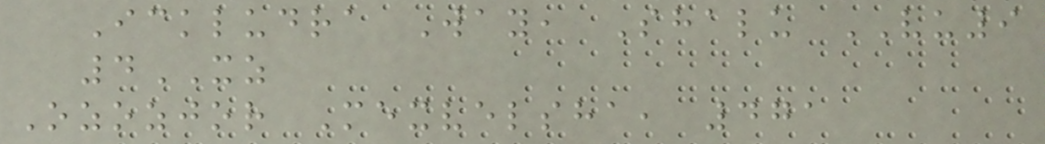Ickludra Way, Shalu VU9
4XZ
Ozozjor Mexvelsha, 471
